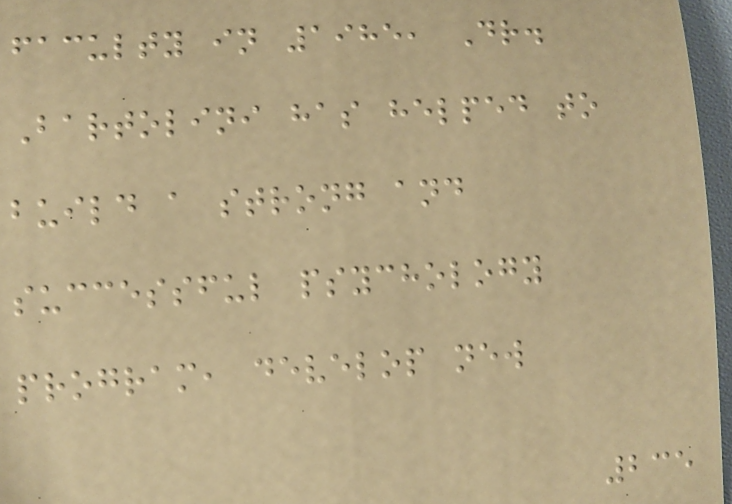faculty in 1985, Dr.
Bartolini has helped to
build a strong and
successful psychology
program, develop new
235
